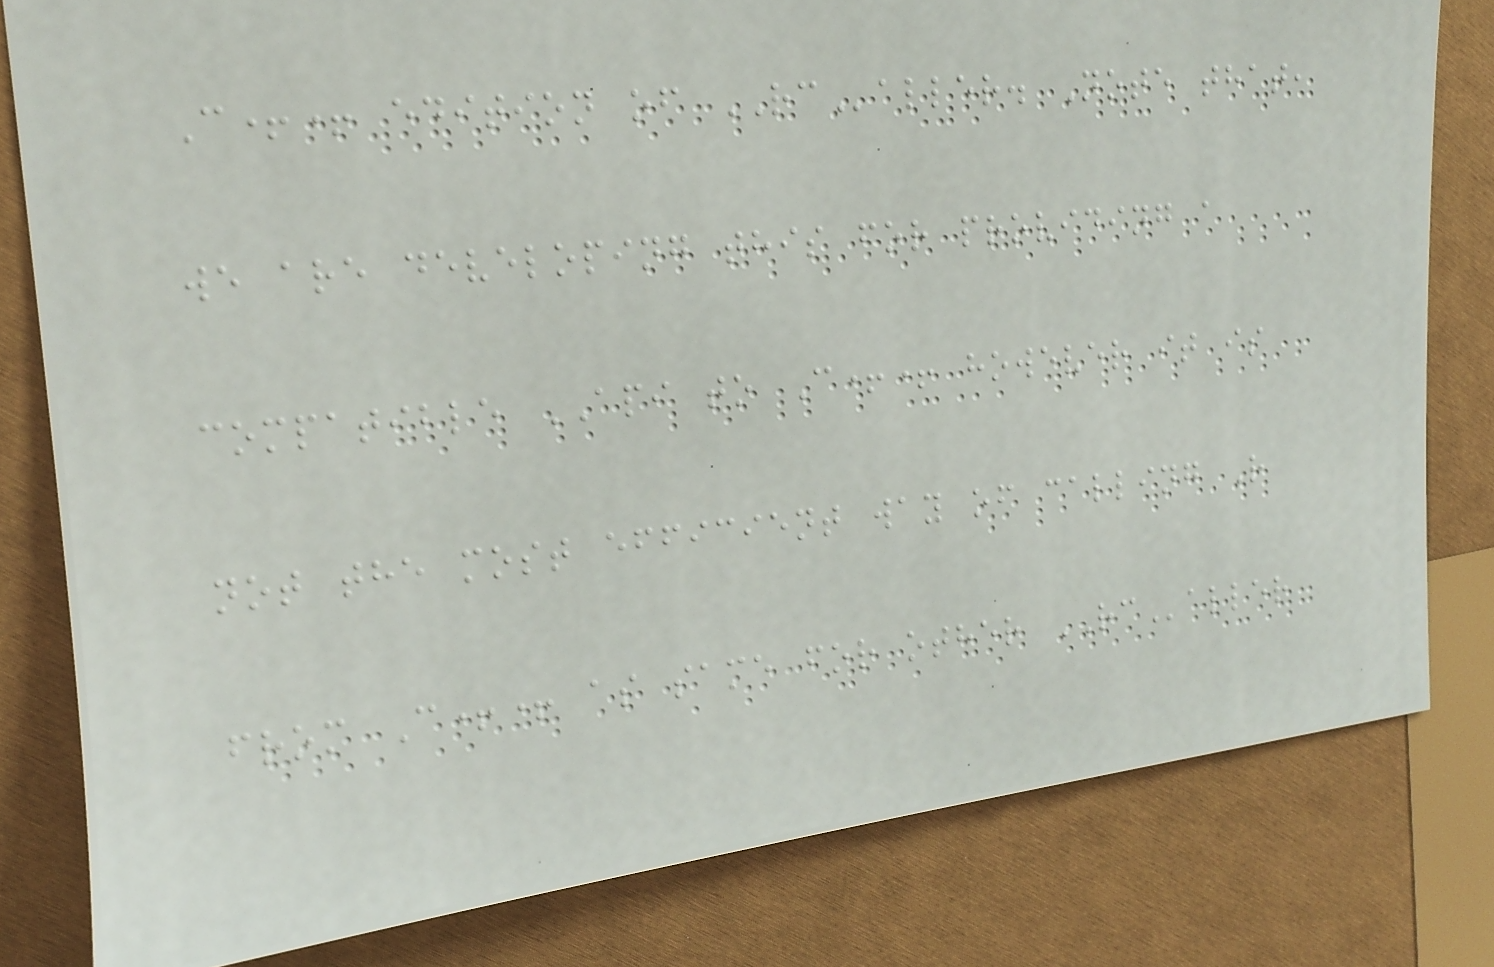C++ edition of RCaller. Note that,
we are developing this for providing a
compatible API to C++ however it is
not the most efficient way of calling R
from C++ as same for other RCaller
